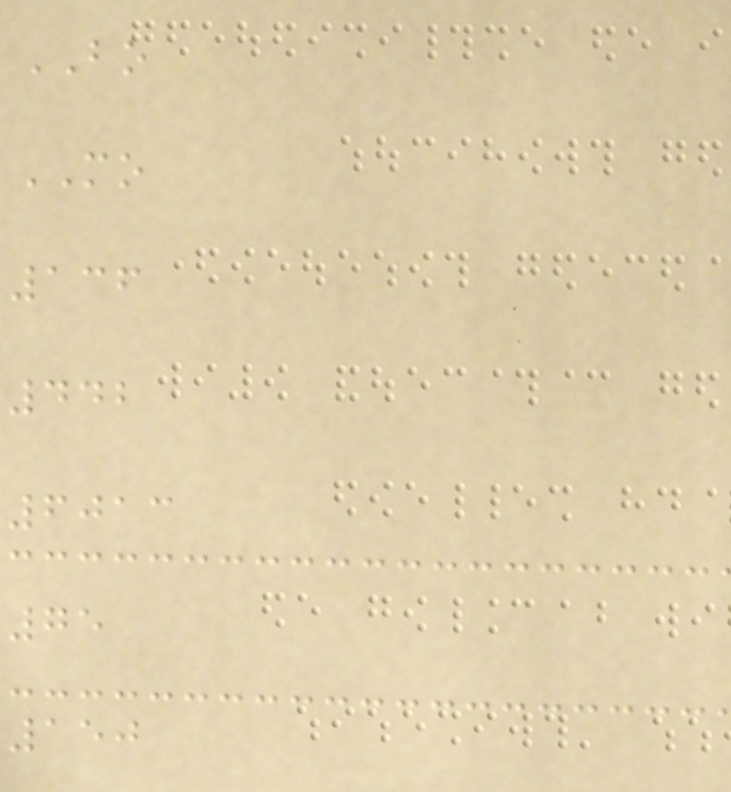BO
MO
136
442
6013
75
150
